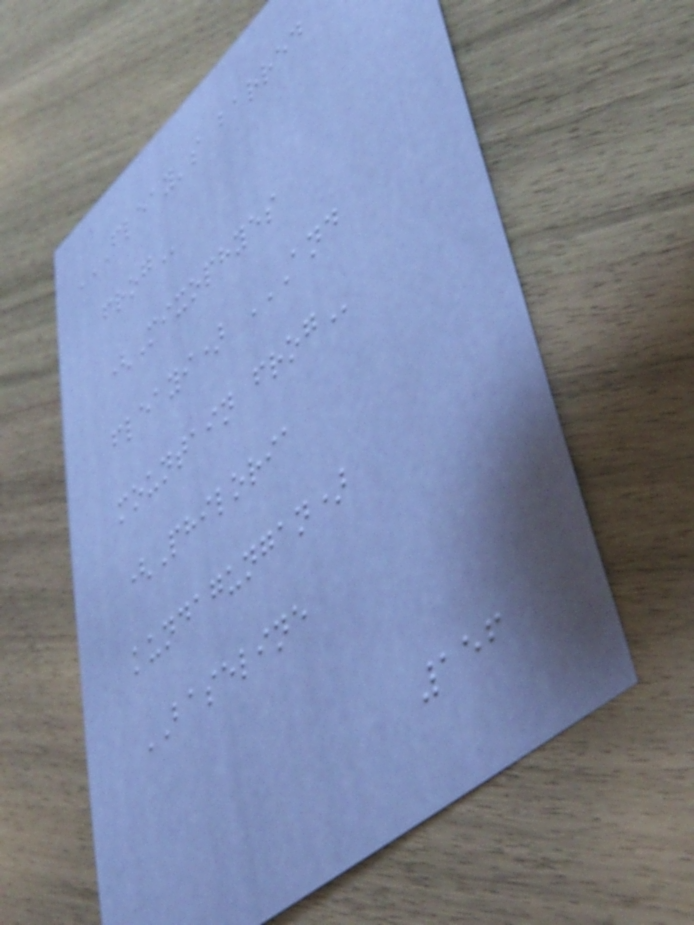FLEAY'S BARRED
FROG
(Mixophyes
fleayi) AND
MOUNTAIN FROG
(Philoria
kundagungan)
BASELINE
156
